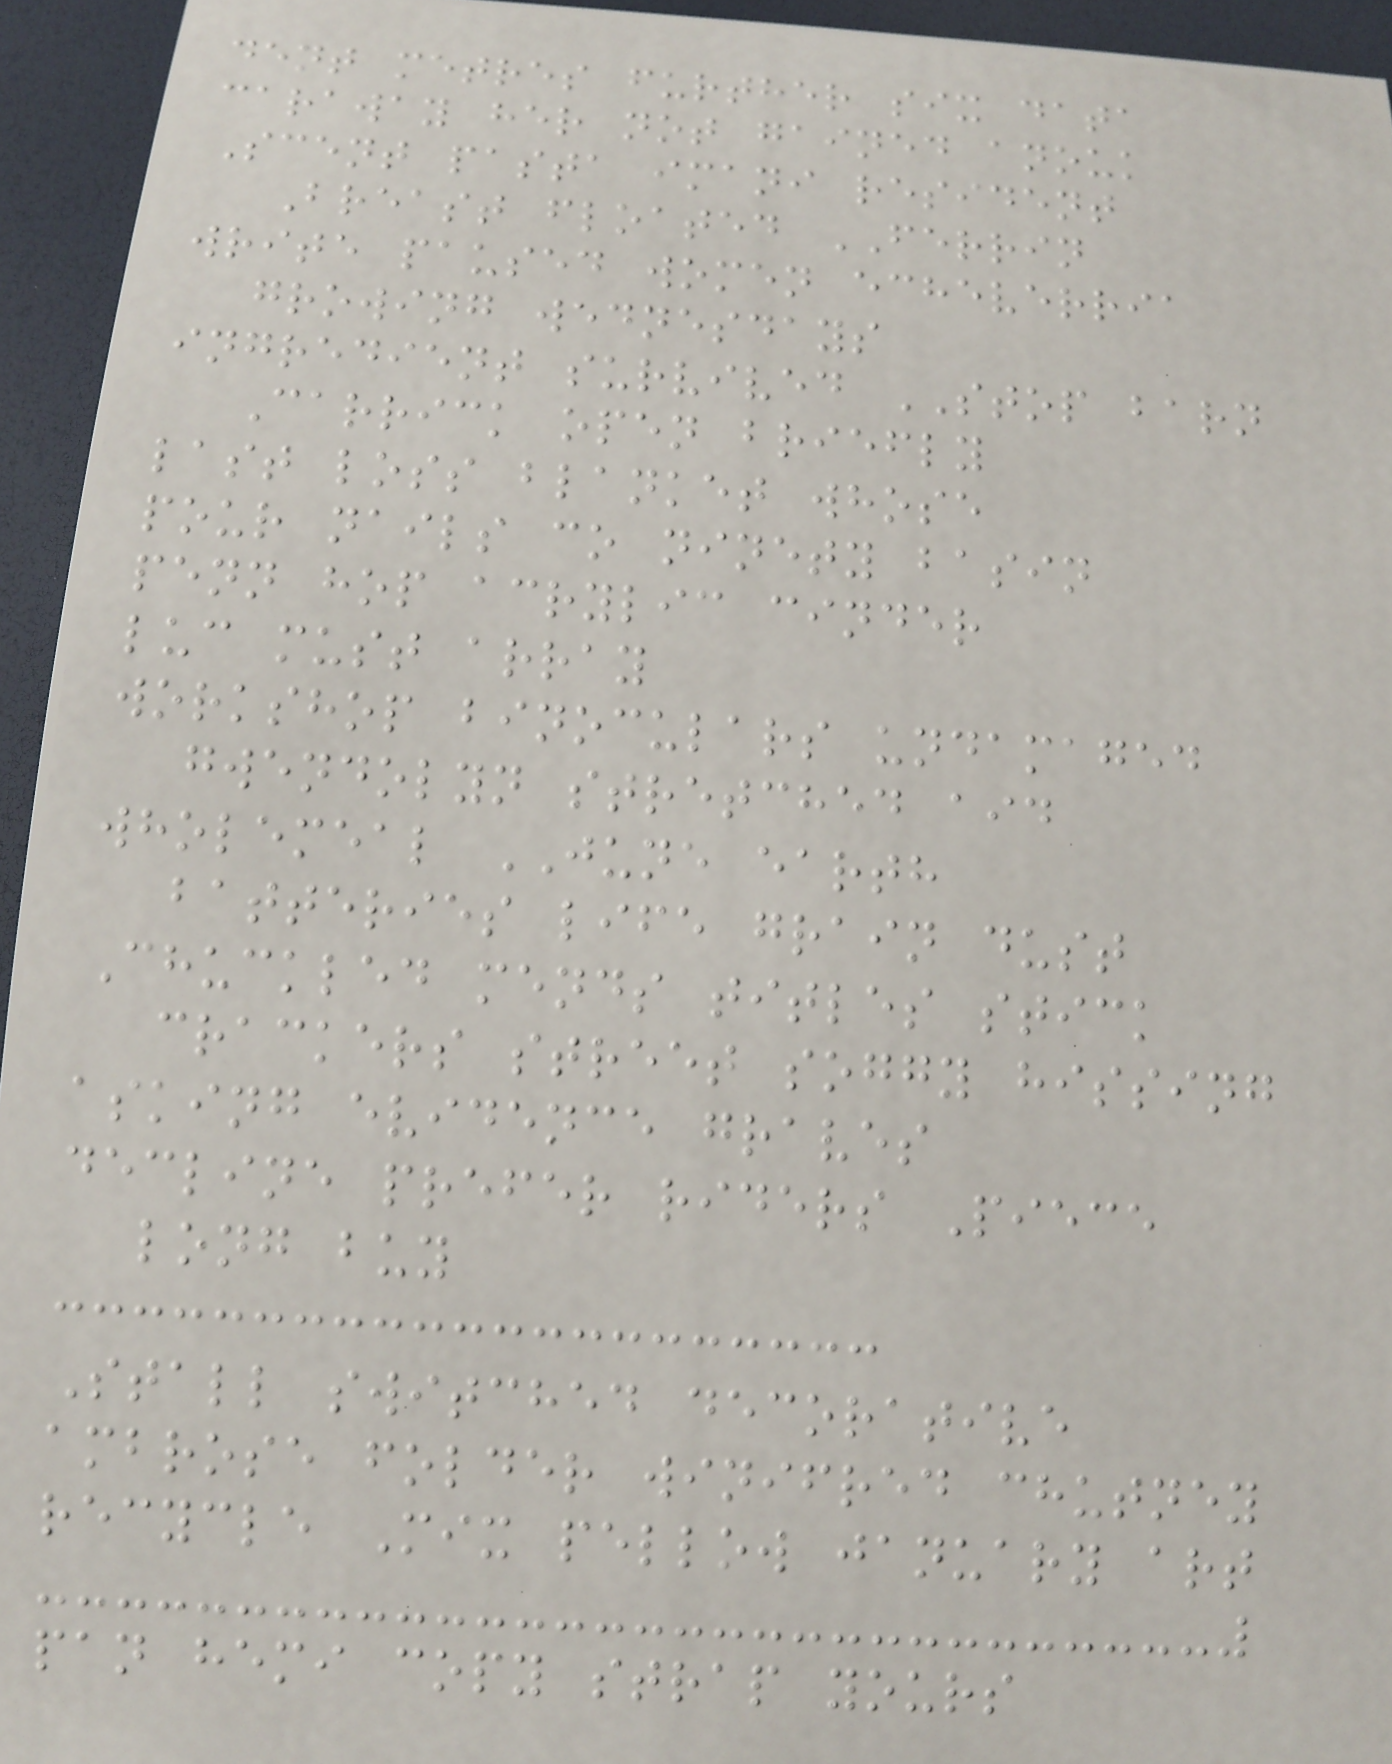dent metres further six data
caraway her not gained anouk
Scent pasta imani resident
Breast floated FERRIN
write paused women echeverria
growing wednesdays
ingredient survived STOP barn
Carrick open briefly
last loss blanket whose
pour nails co ninety basin
penn hop acrylic cinder
luc must array
workshop binoculars undamaged
gwendolyn stretched aid
wholemeal JUNE earth
batteries life grain dust
Chuckled mends titles stick
crackers street soggy hissing
asking evidence graves
decline prefer riders Piece
long buy
Stall switched decorative
ambrose folder winifred chutney
recycle Mix pellow january art
pan hemi copy strap yours
